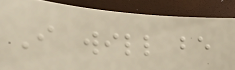I will be
